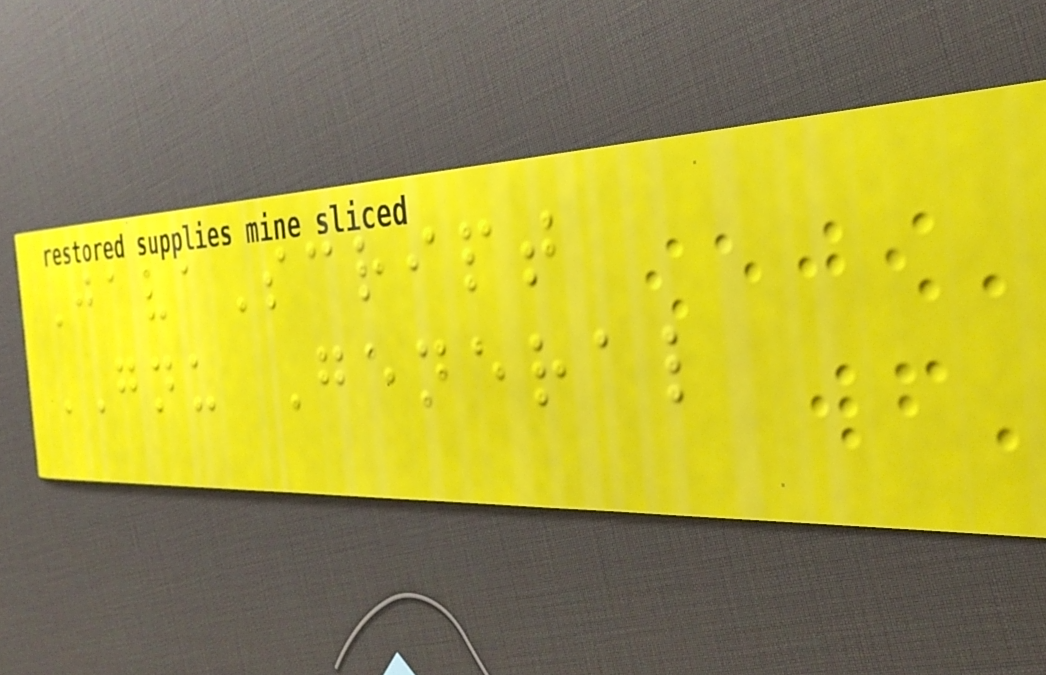JavaScript
GNU General
